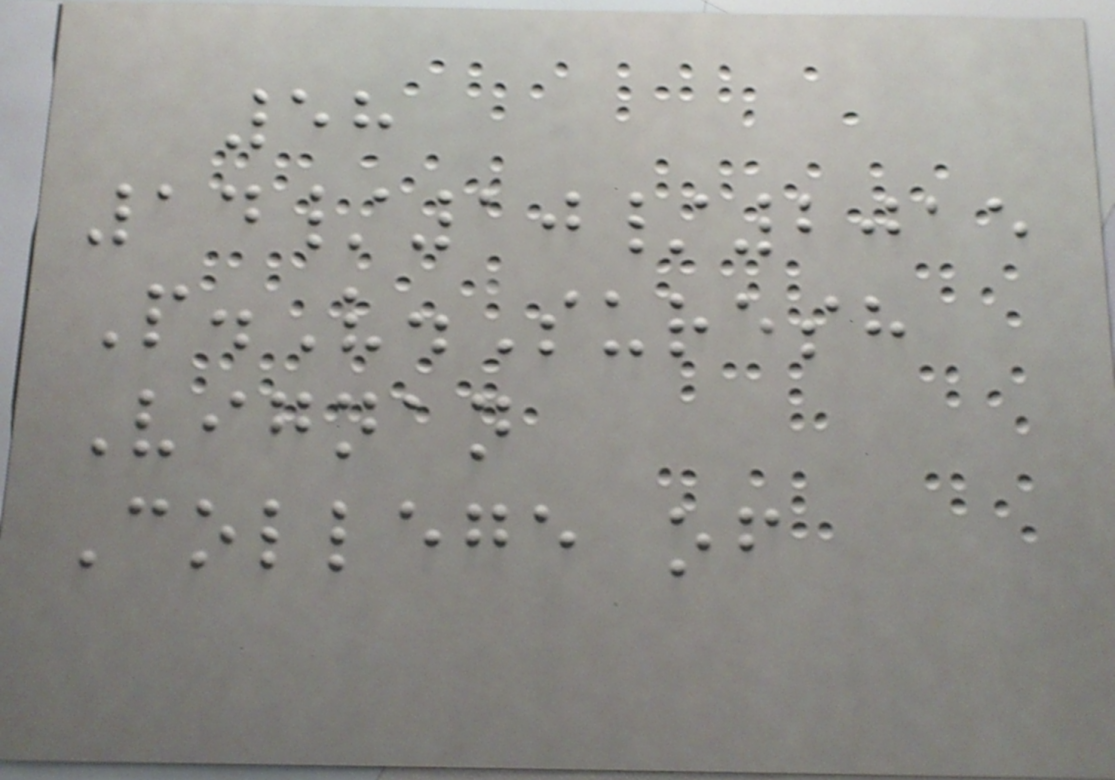58
14/10/2015
P.V.Suresh
Vignan
College of
